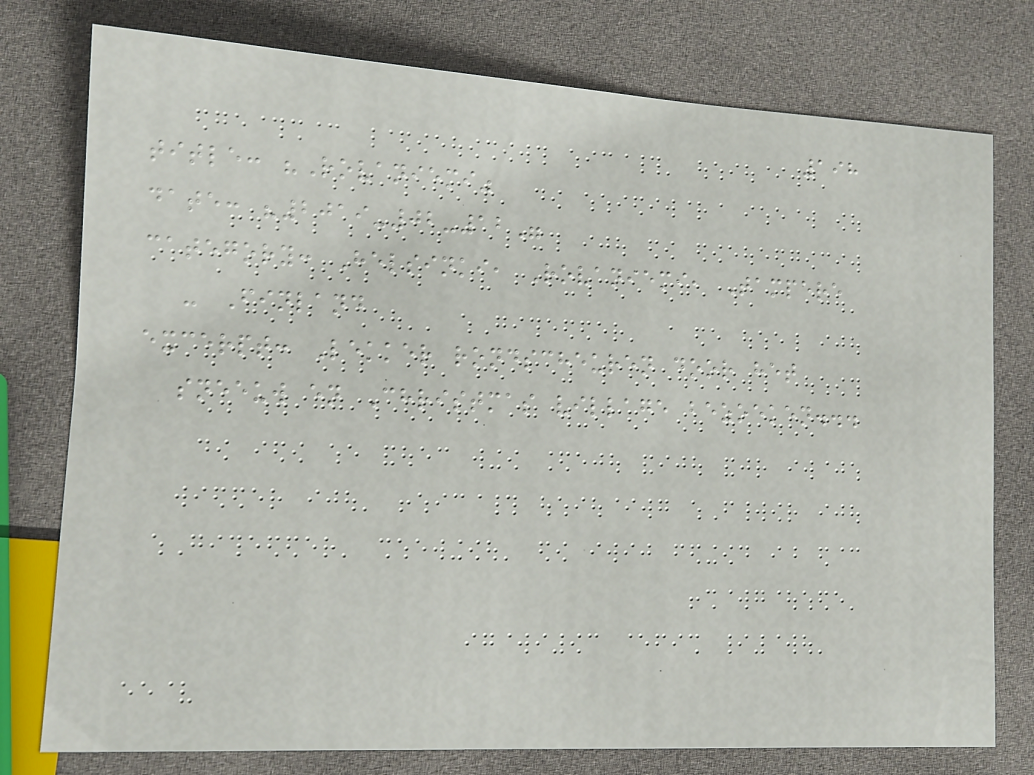198
title: "Rovaniemi"
date: "2019-02-12"
category: Helsinki, Rovaniemi, Tampere
- Finland
excerpt: Lekker rondscheuren door het
sneeuw en Christmas village bezoeken...
